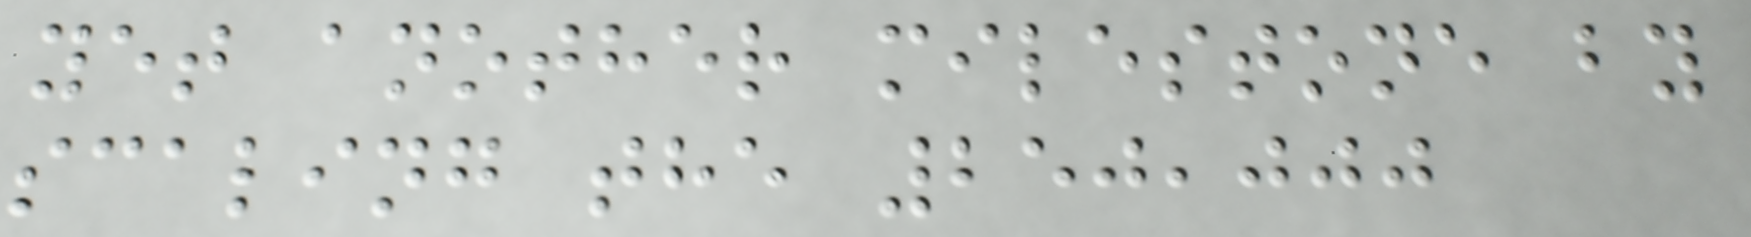yet another milestone by
scaling the 250,000
